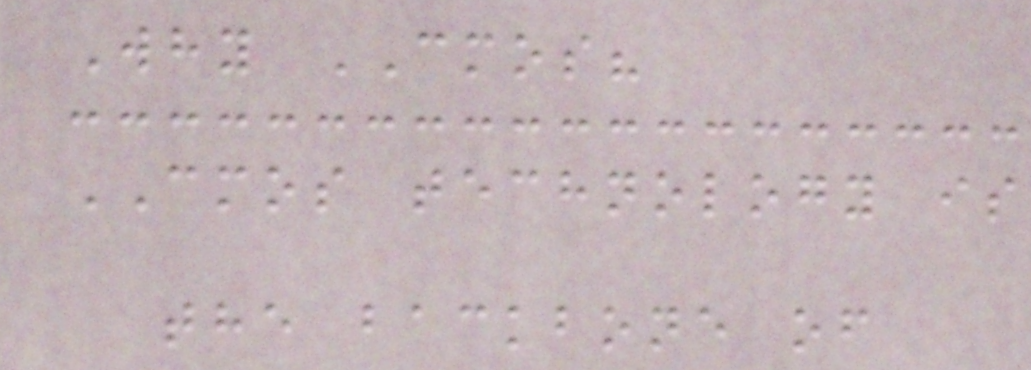Why CMOS?
CMOS technology is
the backbone of
